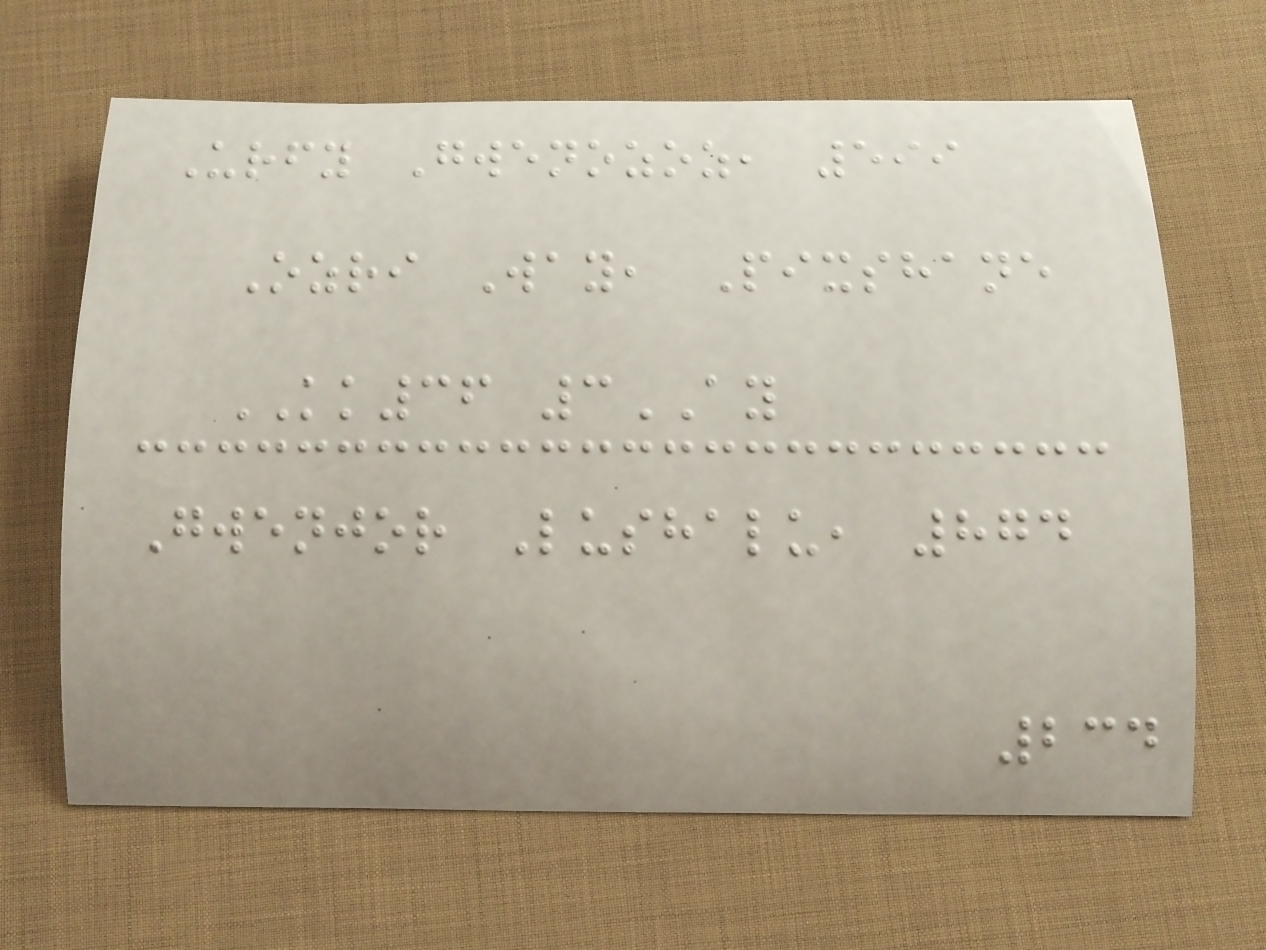Urfy Gwenozoz, 599
Ozri Way, Pixshane
KK36 3AY
Gwenjor Lushalu, 874
234
